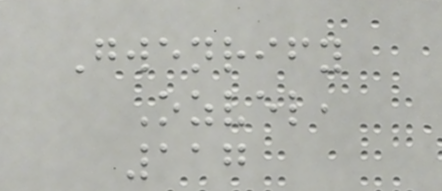Gwenrify
Ozvel,
117
